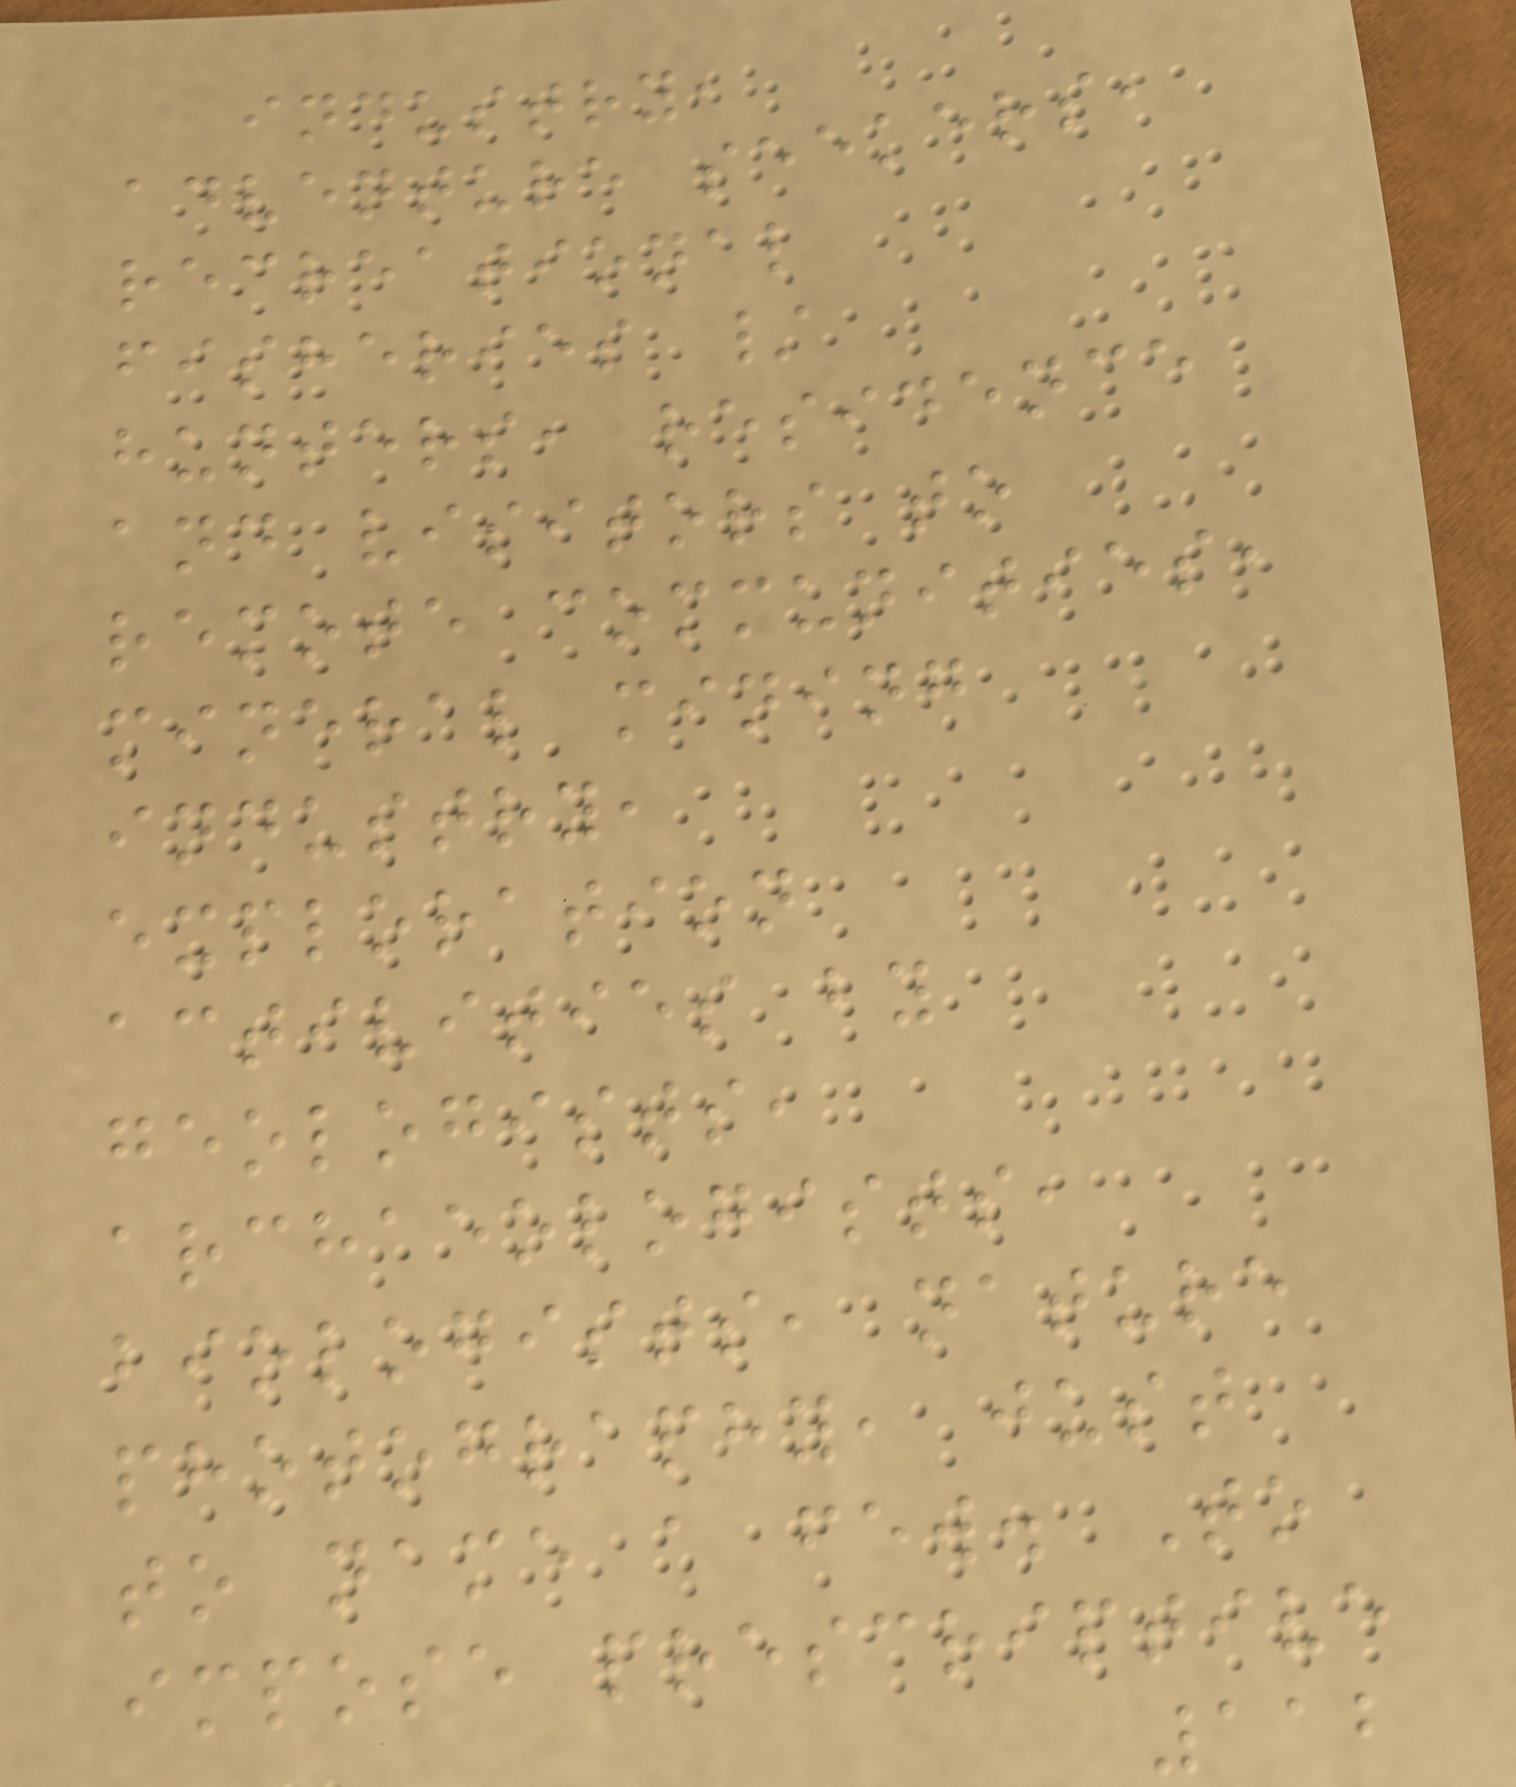industry,
adventure seekers,
recreational
fisheries /
hunters, residence
and visitors to
remote communities,
mineral mining
industry,
exploration
activities by
geologists,
archaeologists,
biologists, nature
photography, just
to name a few. To
impose prescriptive
112
